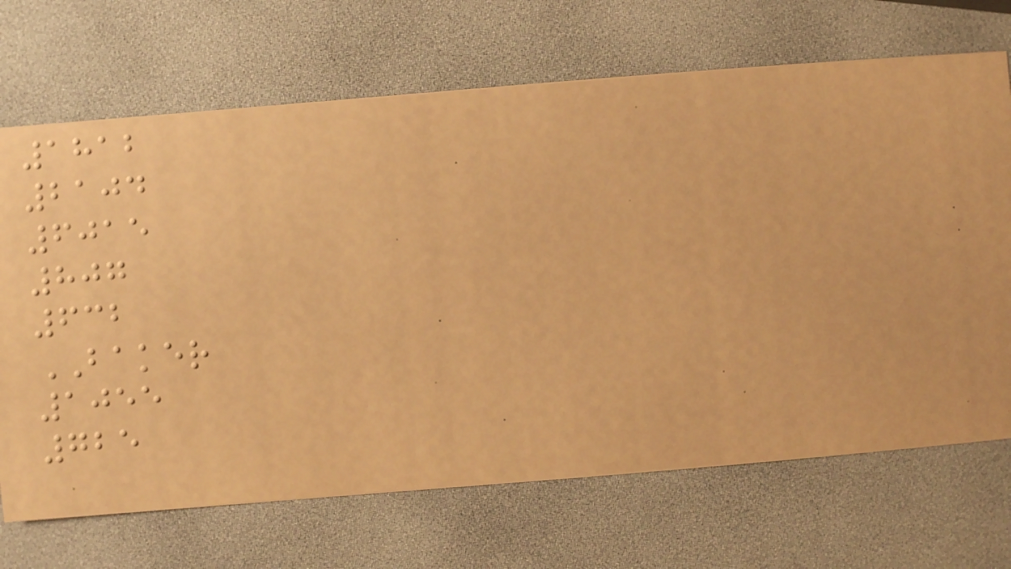1812
2104
6015
807
632
BAKER
1055
725
